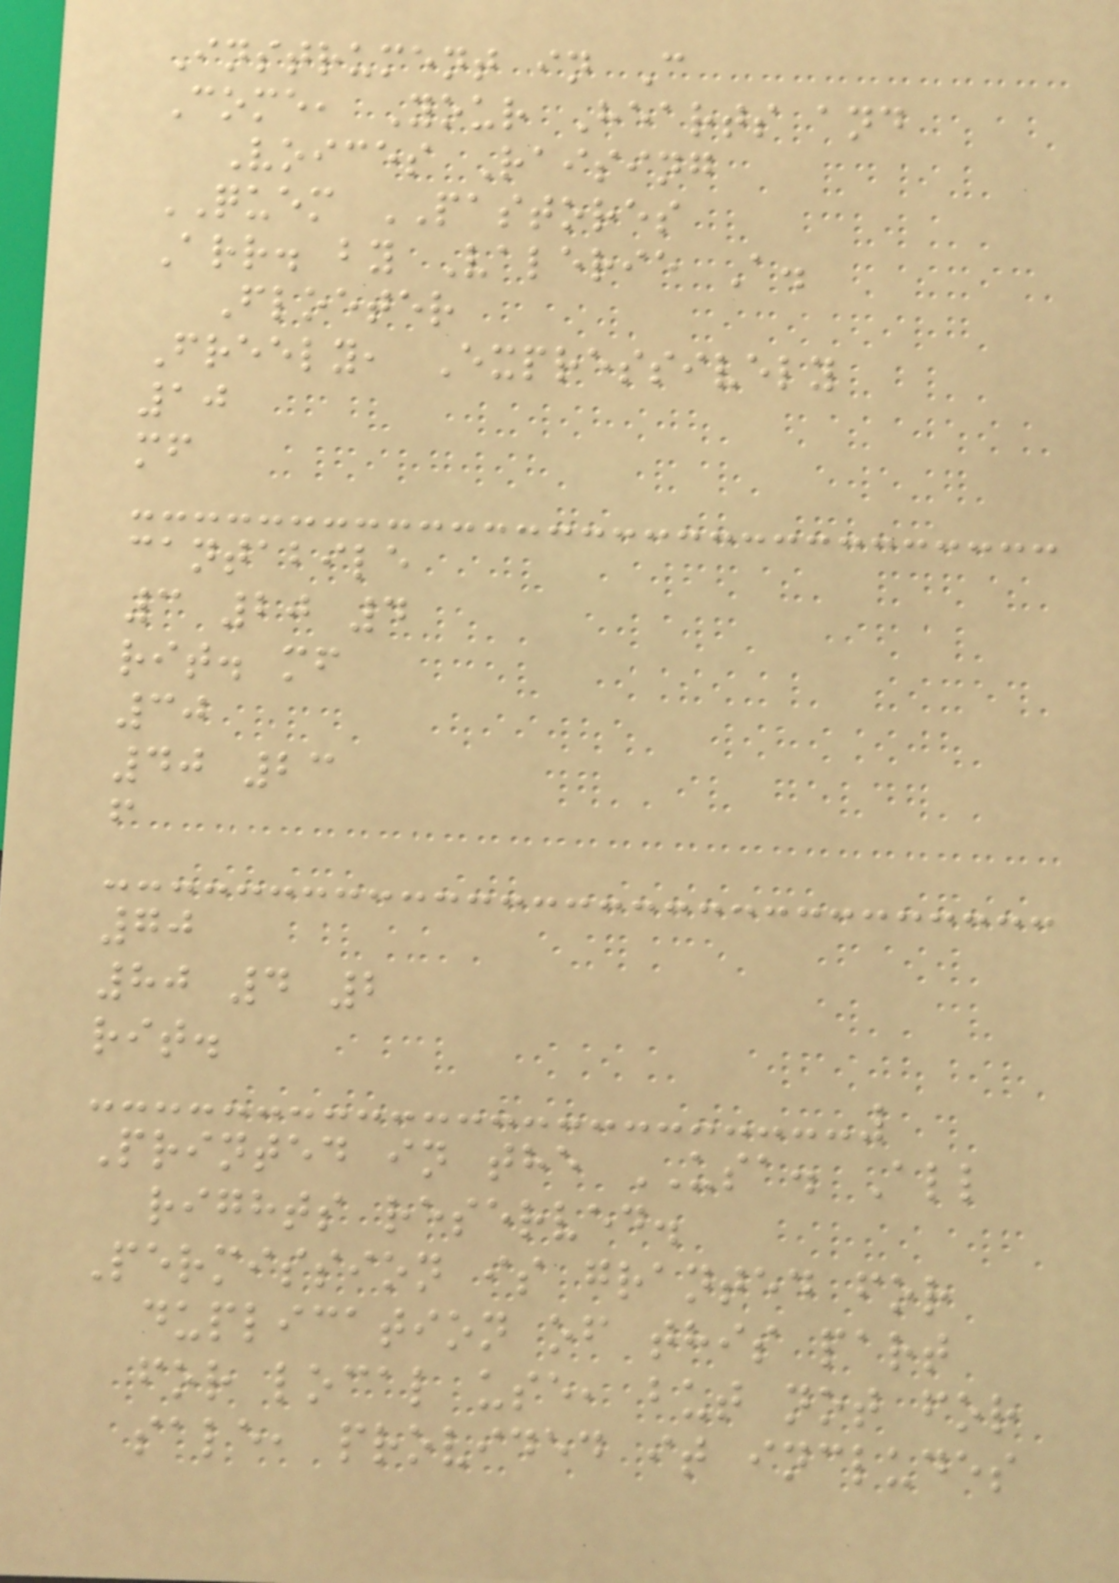Instrument in C
Come, Your Hearts and
Voices Raising
QUEM PASTORES
Arr. by Valerie A.
Floeter
Freely, Expressively
10
mf
cantabile
3 20 4
rit. mf
30
40 23
f
70
80 4 2
rit.
Printed in the USA. All
rights reserved.
Permission is granted for
duplication of this part
for local use, but not for
sale, provided it includes
